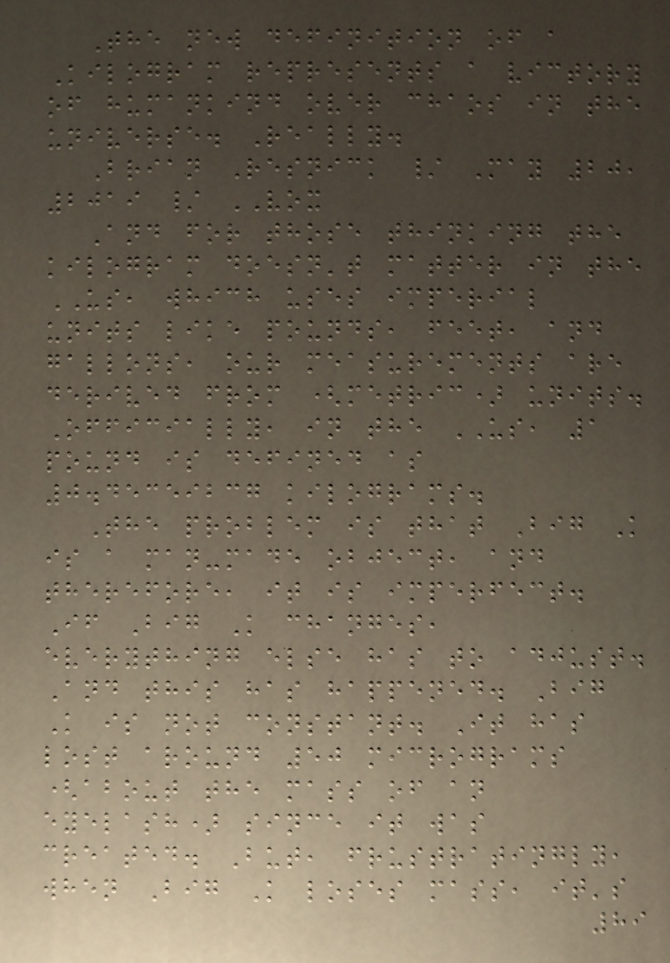The new definition of a
Kilogram represents a victory
of humankind over chaos in the
universe. Really.
Brian Resnick / May 20,
2019 / VOX
And for those thinking the
kilogram doesn't matter in the
US, which uses imperial
units like pounds, feet, and
gallons, our measurements are
derived from (metric) units.
Officially, in the US, 1
pound is defined as
0.45359237 kilograms.
The problem is that Big K
is a man-made object, and
therefore, it is imperfect.
If Big K changes,
everything else has to adjust.
And this has happened. Big
K is not constant. It has
lost around 50 micrograms
(about the mass of an
eyelash) since it was
created. But, frustratingly,
when Big K loses mass, it's
89
